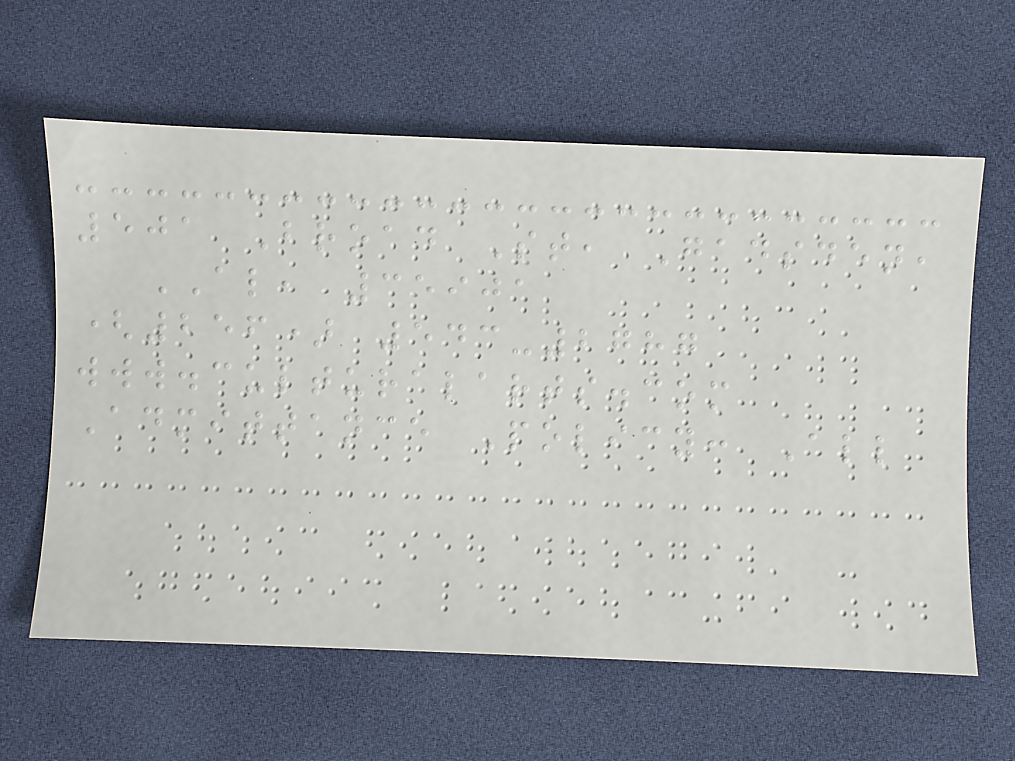501 Broad St, Gadsden,
AL, 35901
(256) 543-2787
www.culturalarts.com
Admittance Policy: All
